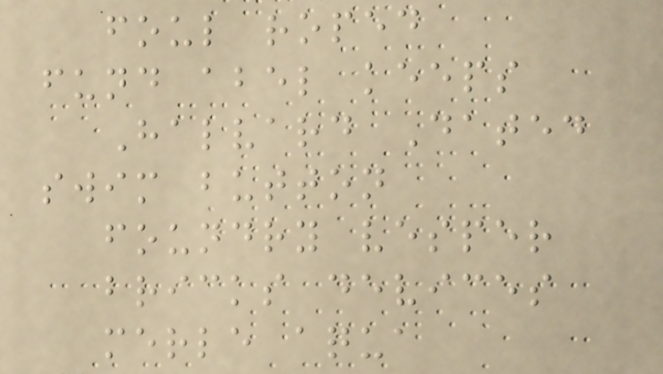foul roped
fund abel keeps
Halvard Dated
swim button
foundry vesper
bricks devices
merle aqua
